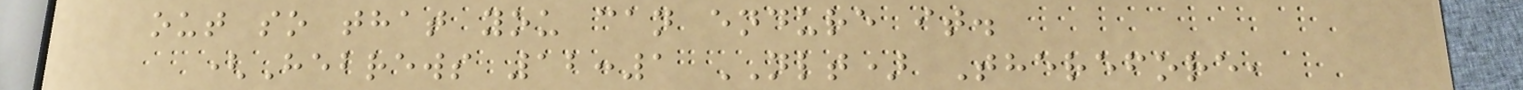out so that you can endure it.
(Hebrews 12:1 NLT) Therefore,
